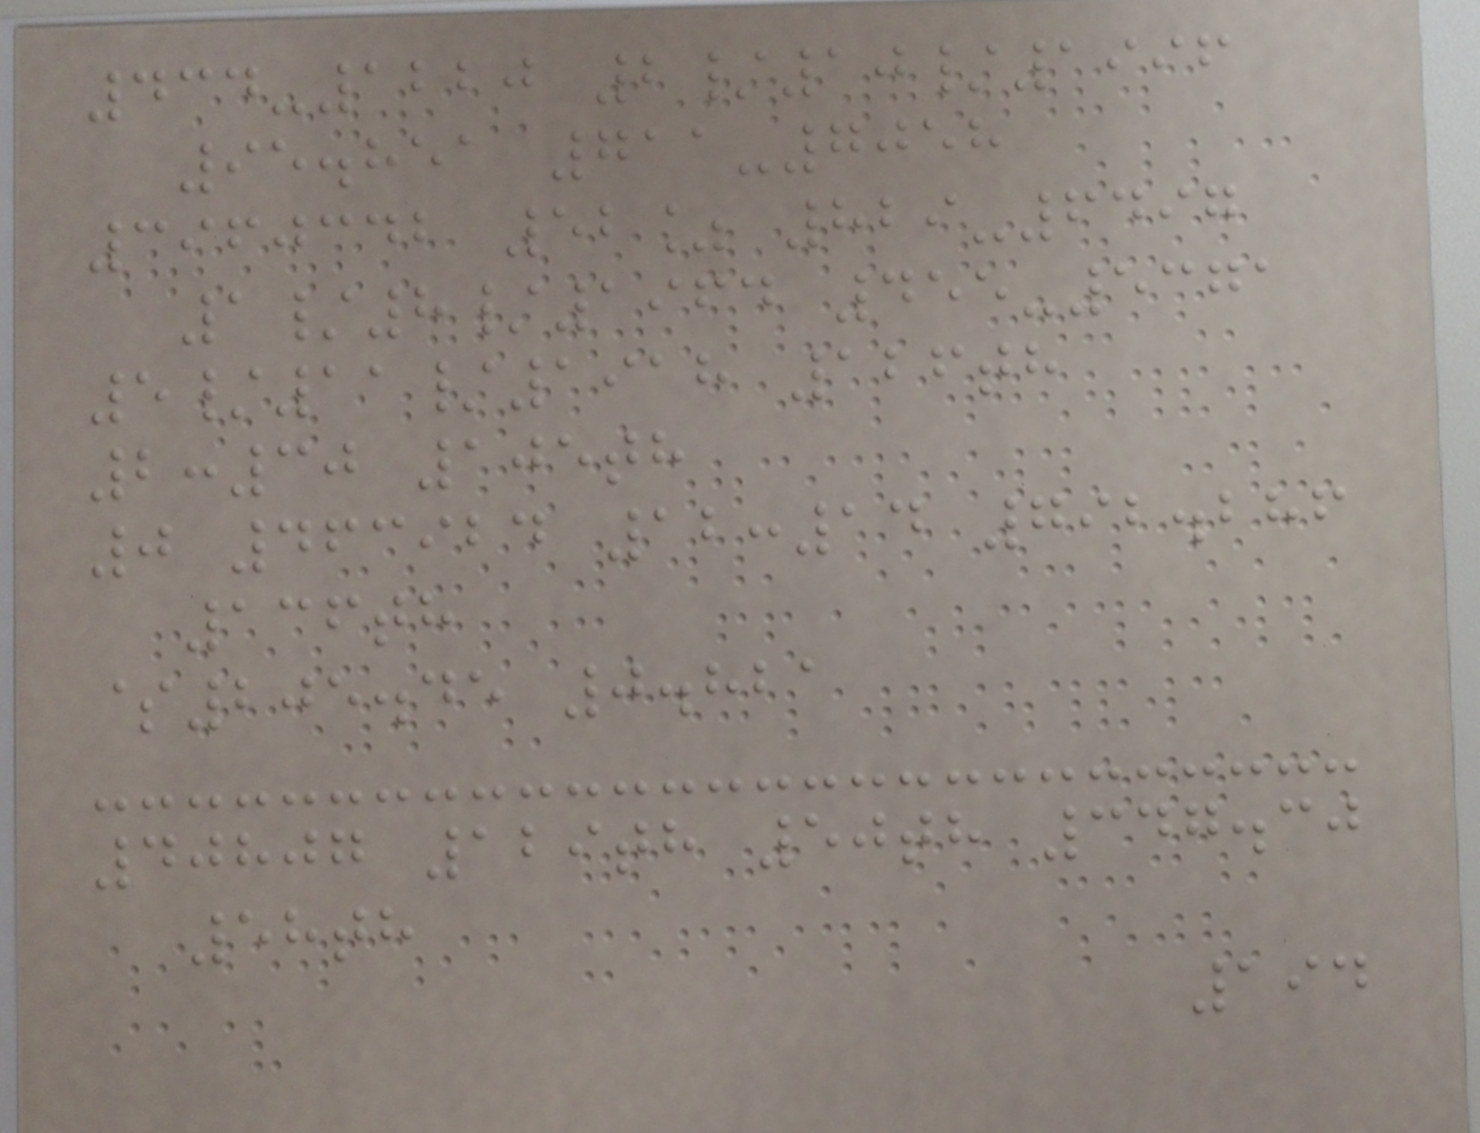434-1220 2/10/1996
95.851 711-7058
3960342 52% 829-6497
1/8/1964 455-5371
5/11/1918 126th
2:30 105th
0 463924 12:14 792.286
136th
$205.45 0.821
40807 129th 50th 347.30
58th
194
